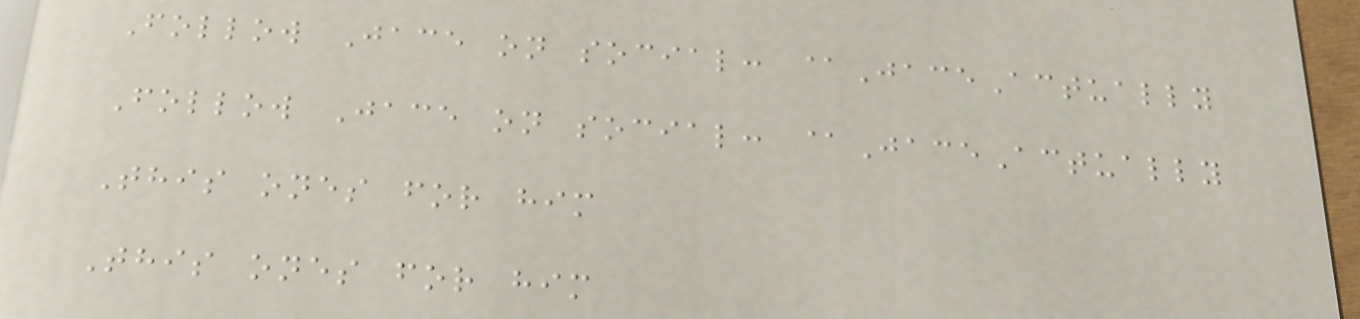Follow Jace on social: @JaceActually
Follow Jace on social: @JaceActually
This ones for him
This ones for him
